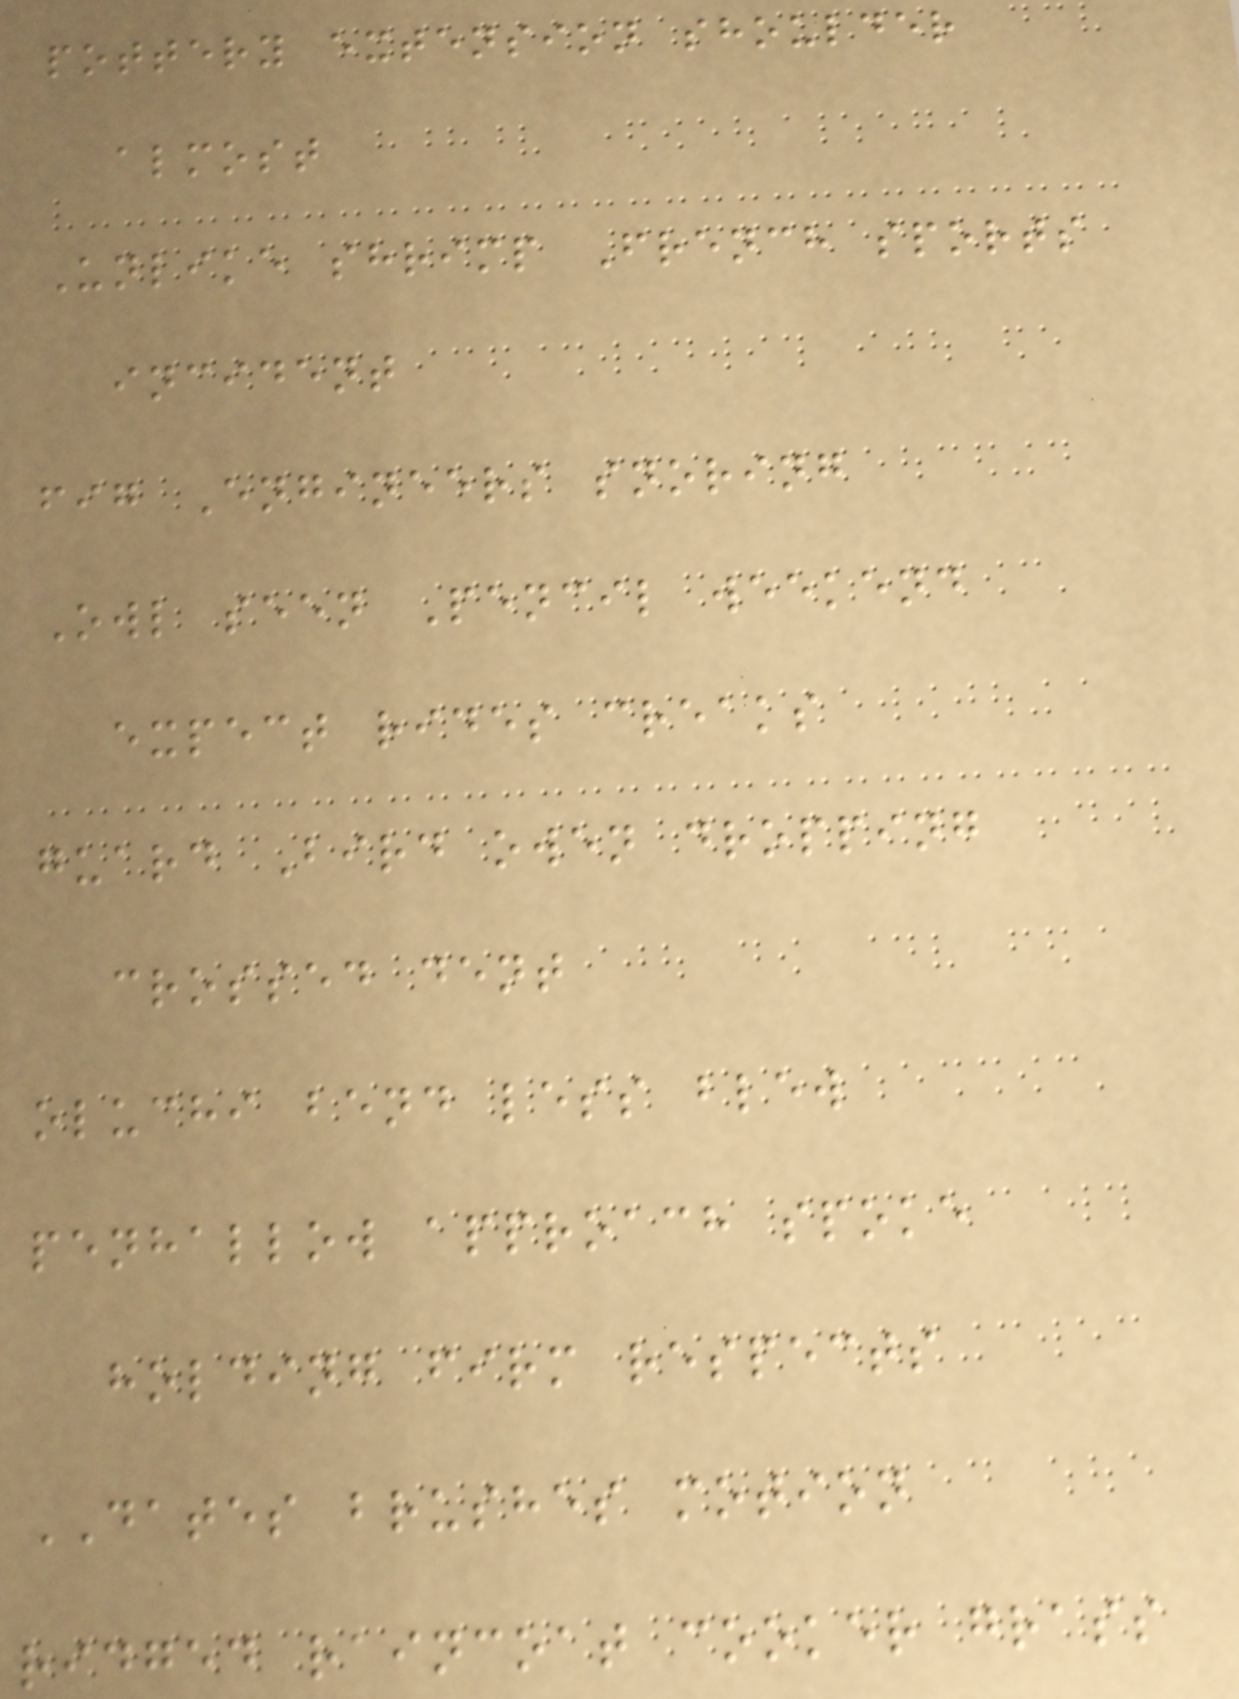pottery extension shoulder
almost
Unlike shrimp French sports
incident
fig Engineers snoring
Owl seen Pencil weekend
expect rides creaks
guard Bird owen dropping
crossed dent
oluchi bend less blew
penhallow approach spoke
holding firm respects
DATES brushes motion
ridged raincoat cooker grass
